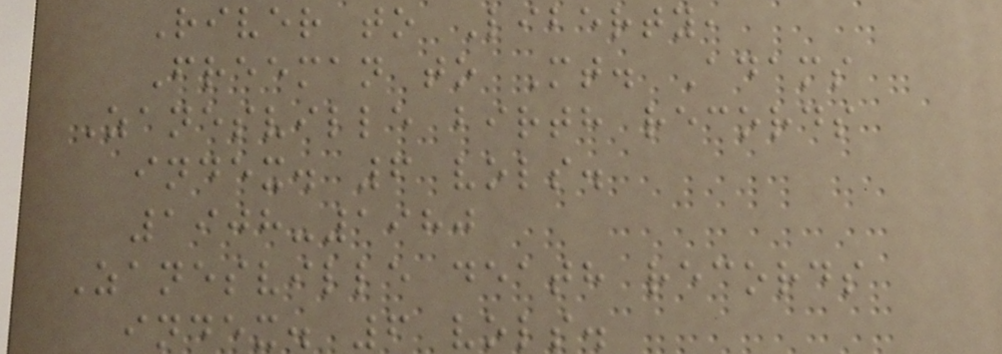River to Liberty,
Freeman to Mt. Adams
Zanesville birth records
index. 6 vols.
1908-1980
Zanesville death records
index. 6 vols.
